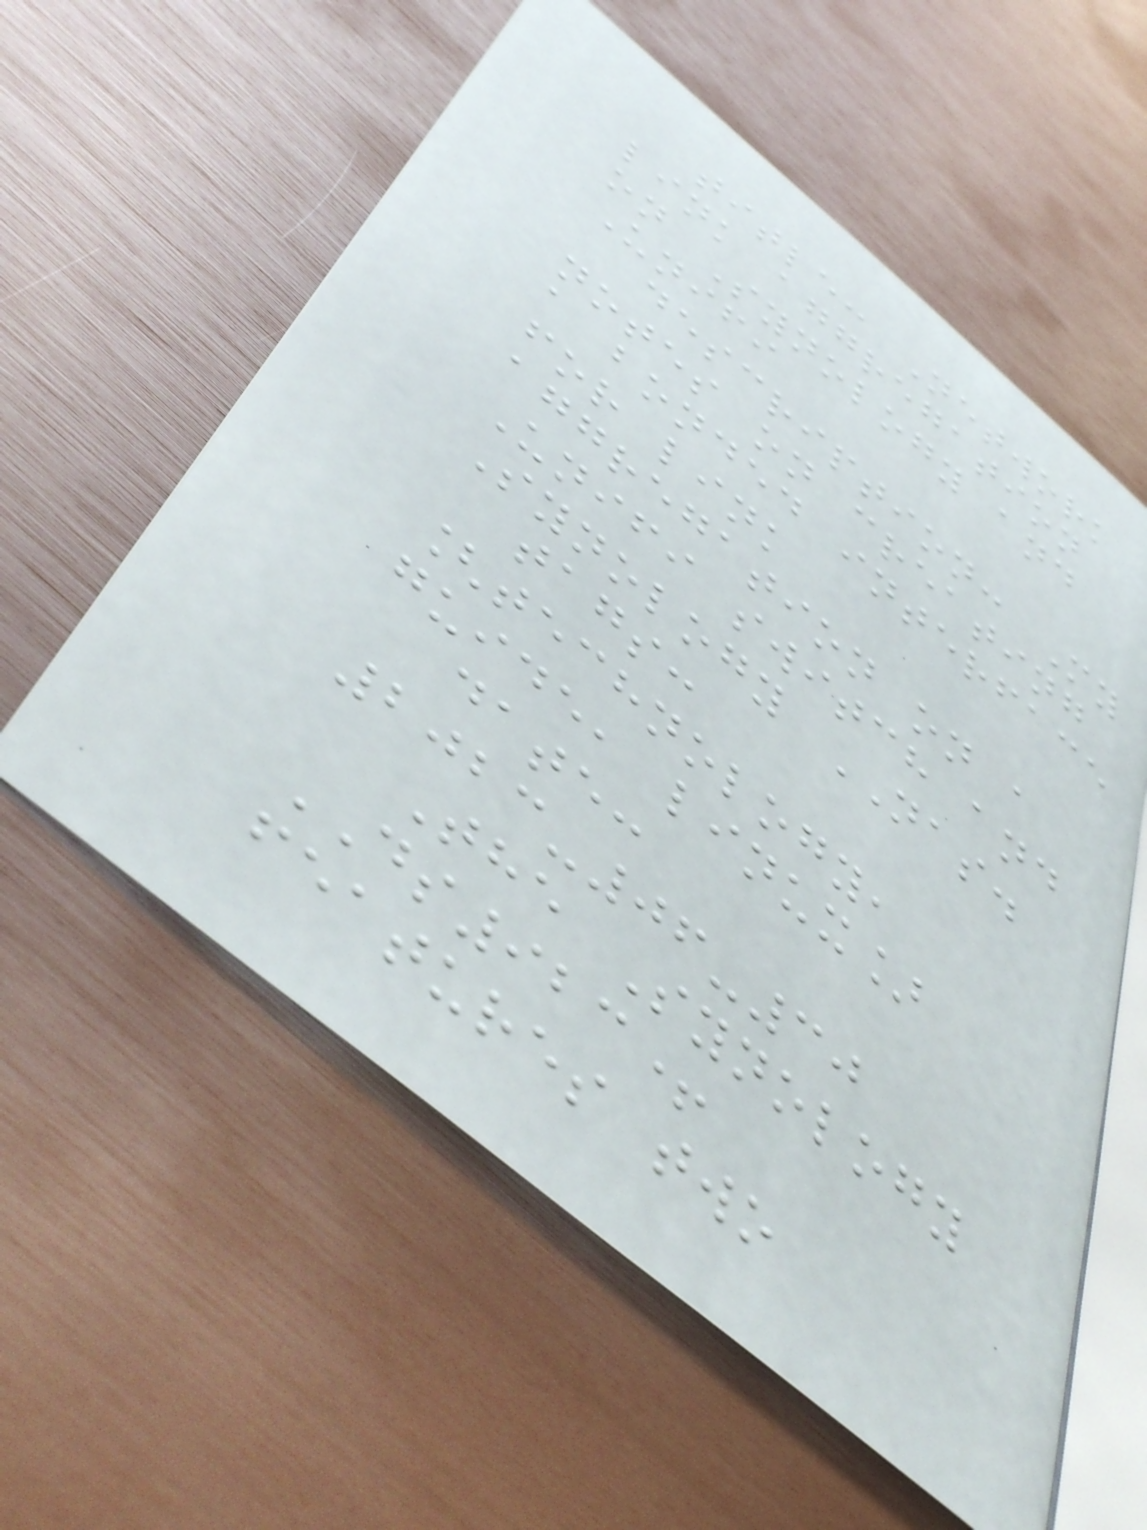title: Network
link aggregation
on Synology and
Unifi
description: My
notes on creating
a bonded interface
for link
aggregation on a
Unifi switch and
Synology NAS.
tags:
[technology,
guide, linux]
date:
2023-06-30
The Synology
DS923+
features two
